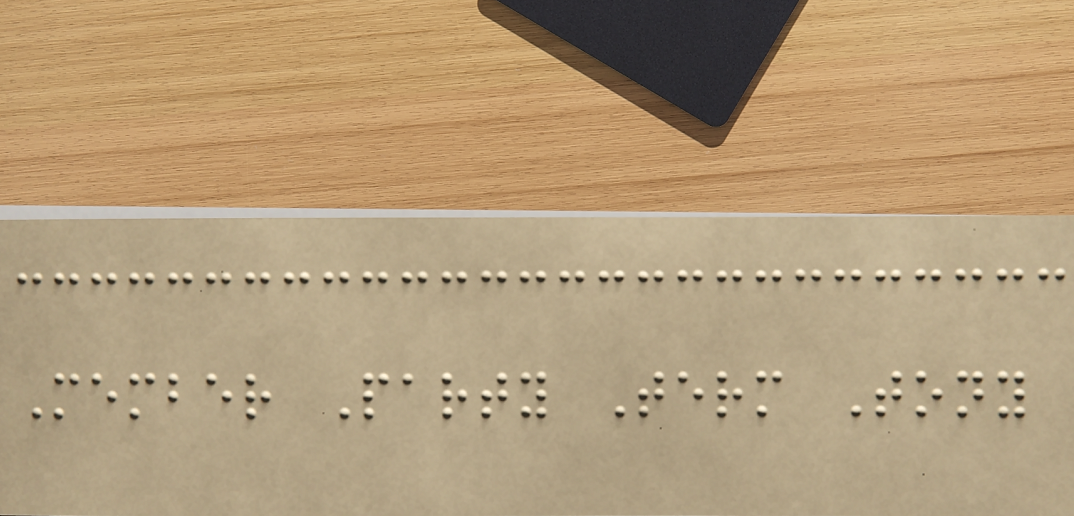Member Party Term Tony
